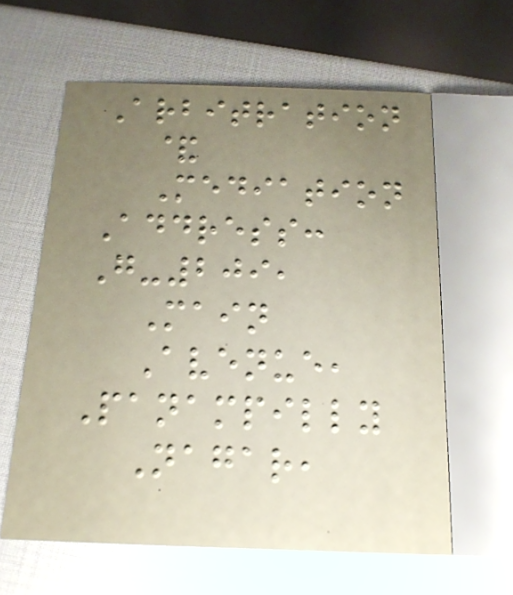Arbitration
&
Mediation
Address:
G-209,
Main
Avenue,
Panampilly
Nagar,
